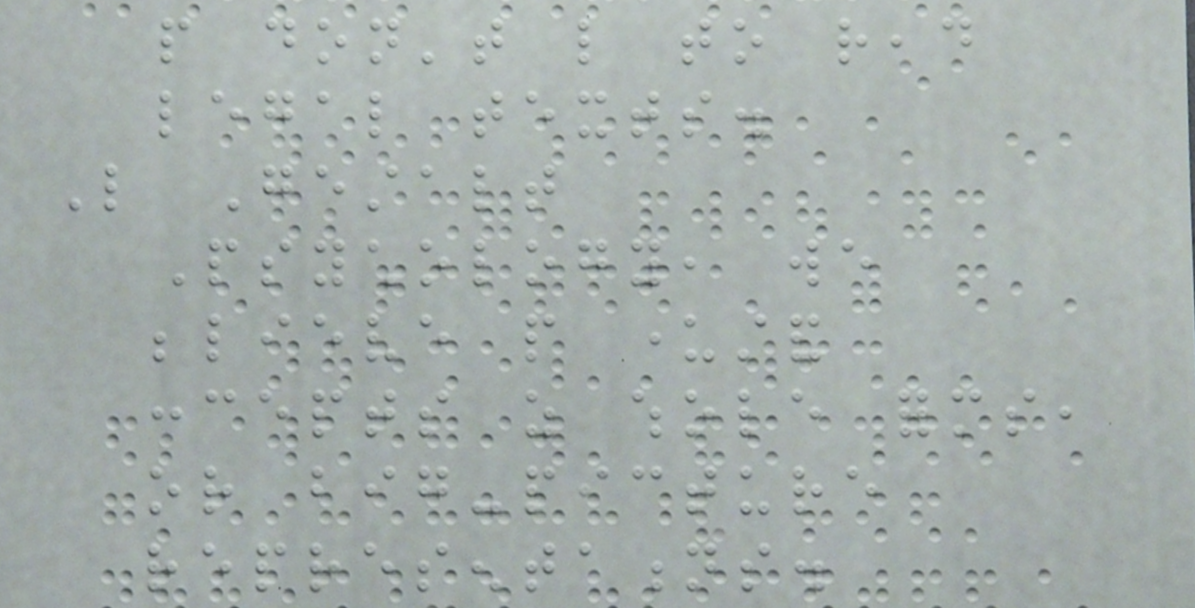people don't like to read
legal texts.
Like Gestalt
Psychology, we
believe people understand
concepts as whole forms,
or big-picture
representations.
